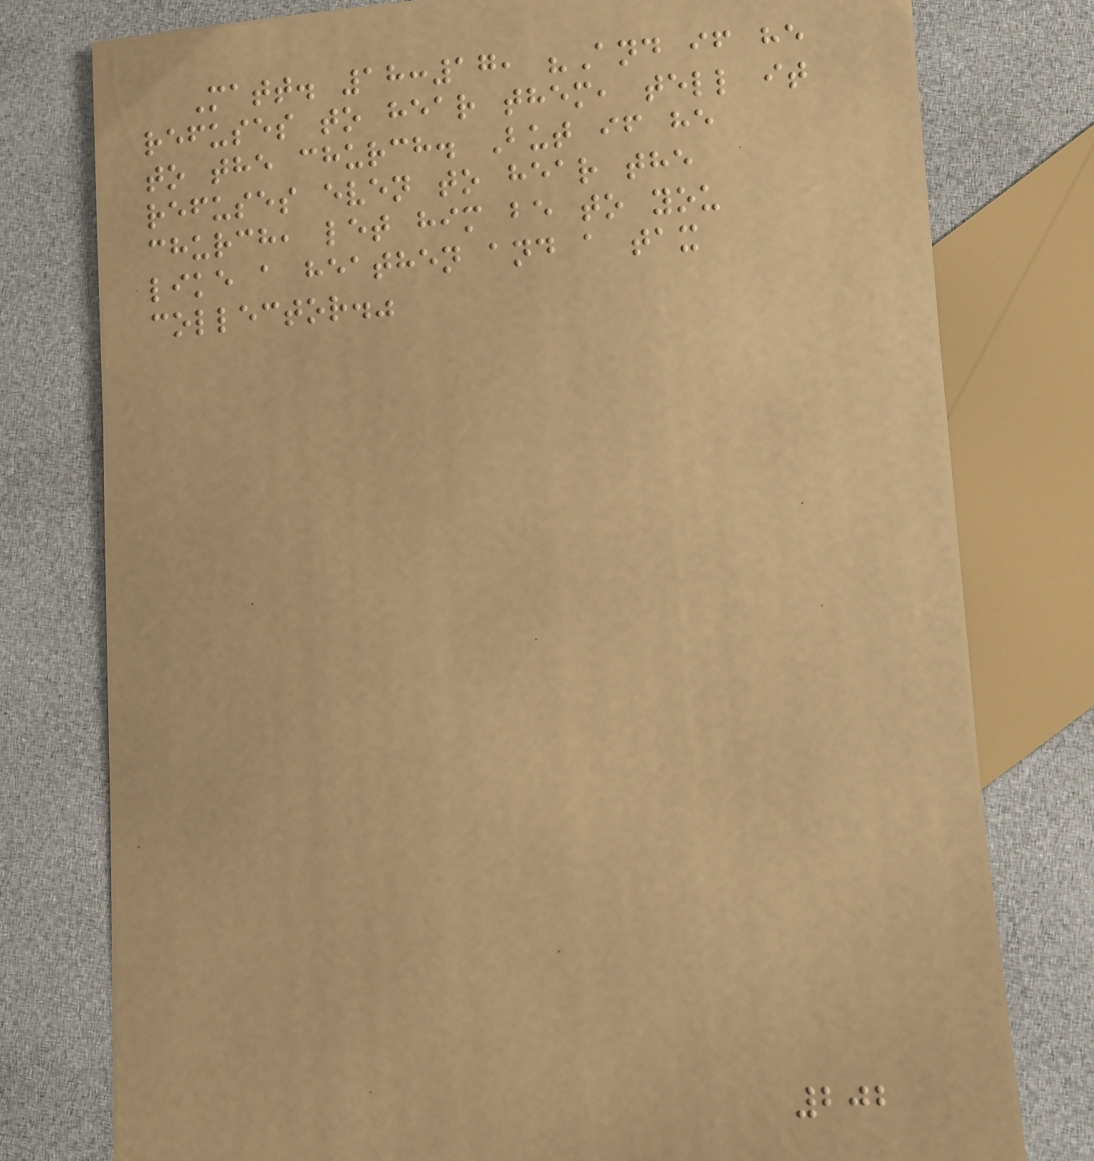Matt. 18:17, "And if he
refuses to hear them, tell it
to the church. But if he
refuses even to hear the
church, let him be to you
like a heathen and a tax
collector."
202
